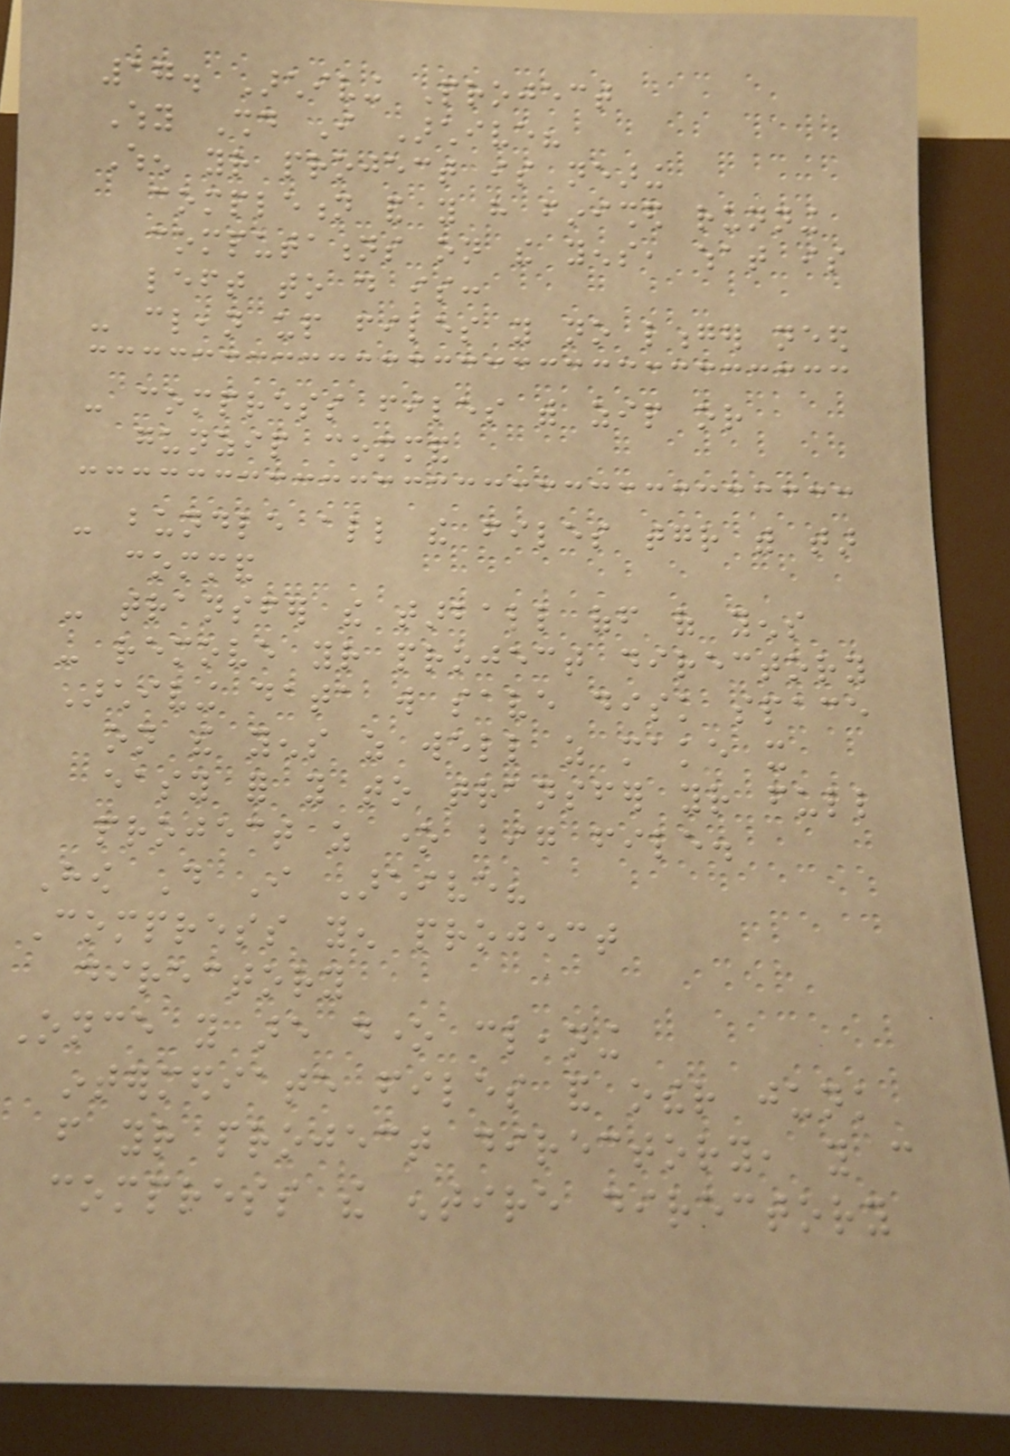17. Archiving Project
Why Should I Archive?
When your project is nearing
completion and you have finished running
computations on the yens, what is
left to do is:
- clean up files you no longer need
- compress files with zip or
gunzip command
- bundle all the files together with tar
command
- transfer the tarball off of yens
- remove your project directory
Archiving data will save disk space
on the yens as well as make it
easy for you to transfer your full
project as one big file.
How Do I Archive?
Compress yen project
directory
Once you are done cleaning
intermediate files and other junk
from your project directory, you can
compress the entire directory
